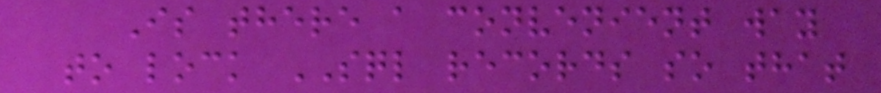Is there a convenient way
to lock SQL records so that
